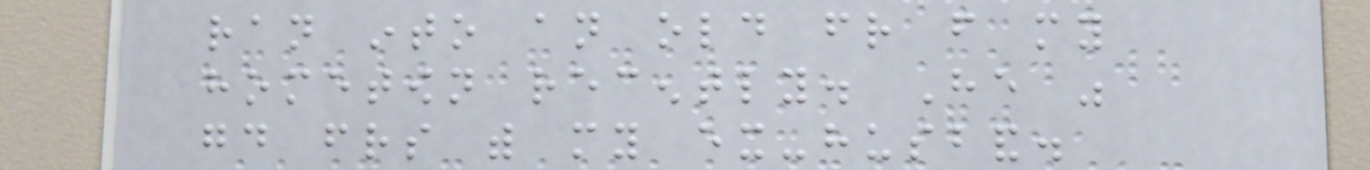ran into an old friend from my
hometown recently. He was
good friends with my ex-husband.
